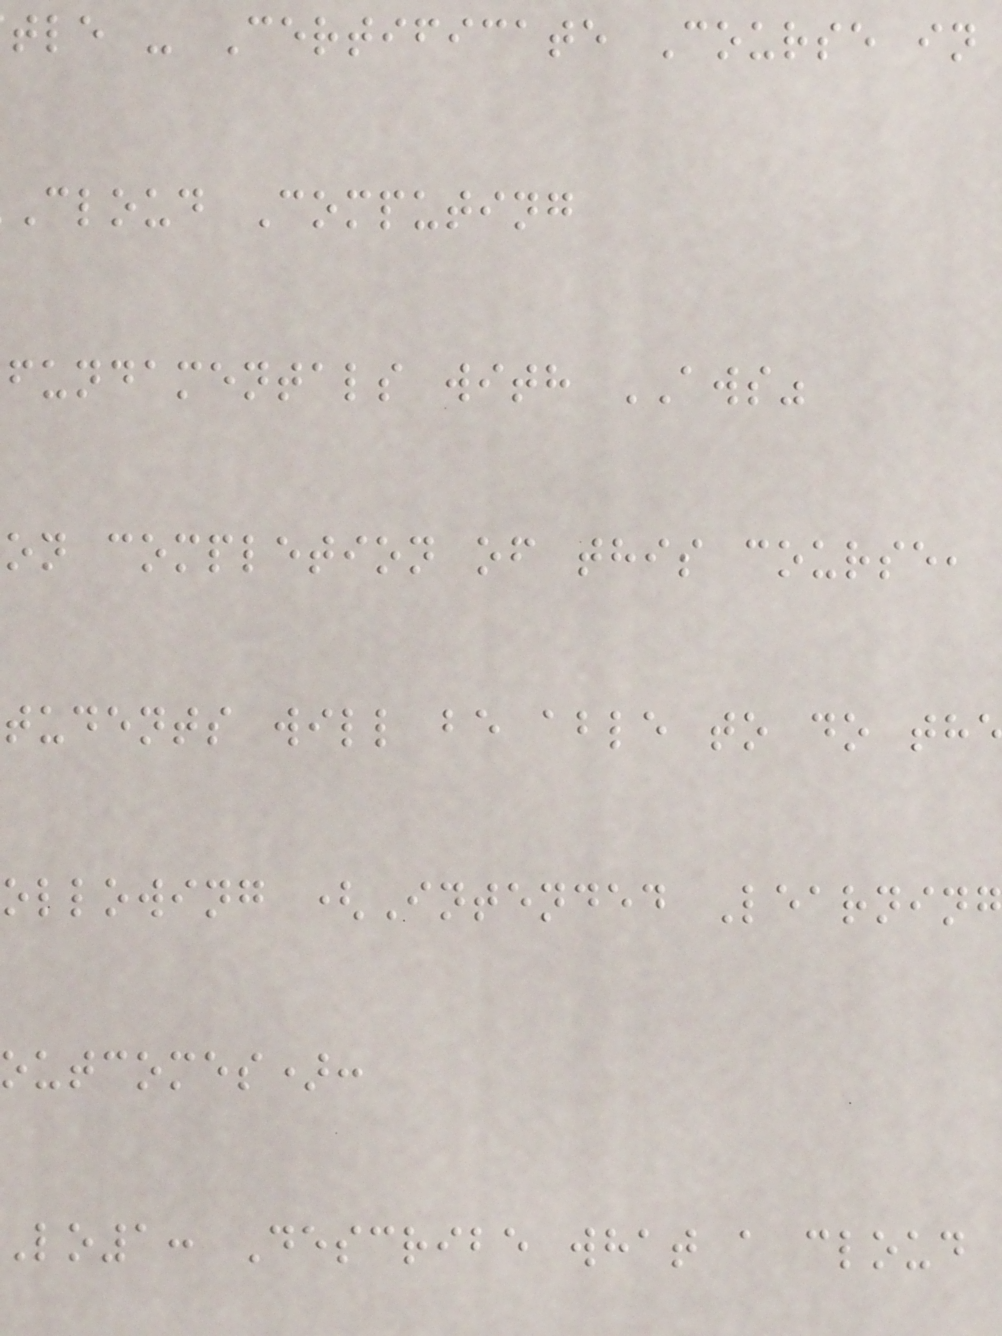tle - Certificate Course in
Cloud Computing
fundamentals with AWS"
on completion of this course,
tudents will be able to do th
ollowing (Intended Learning
outcomes):
lo1: Describe what a cloud
